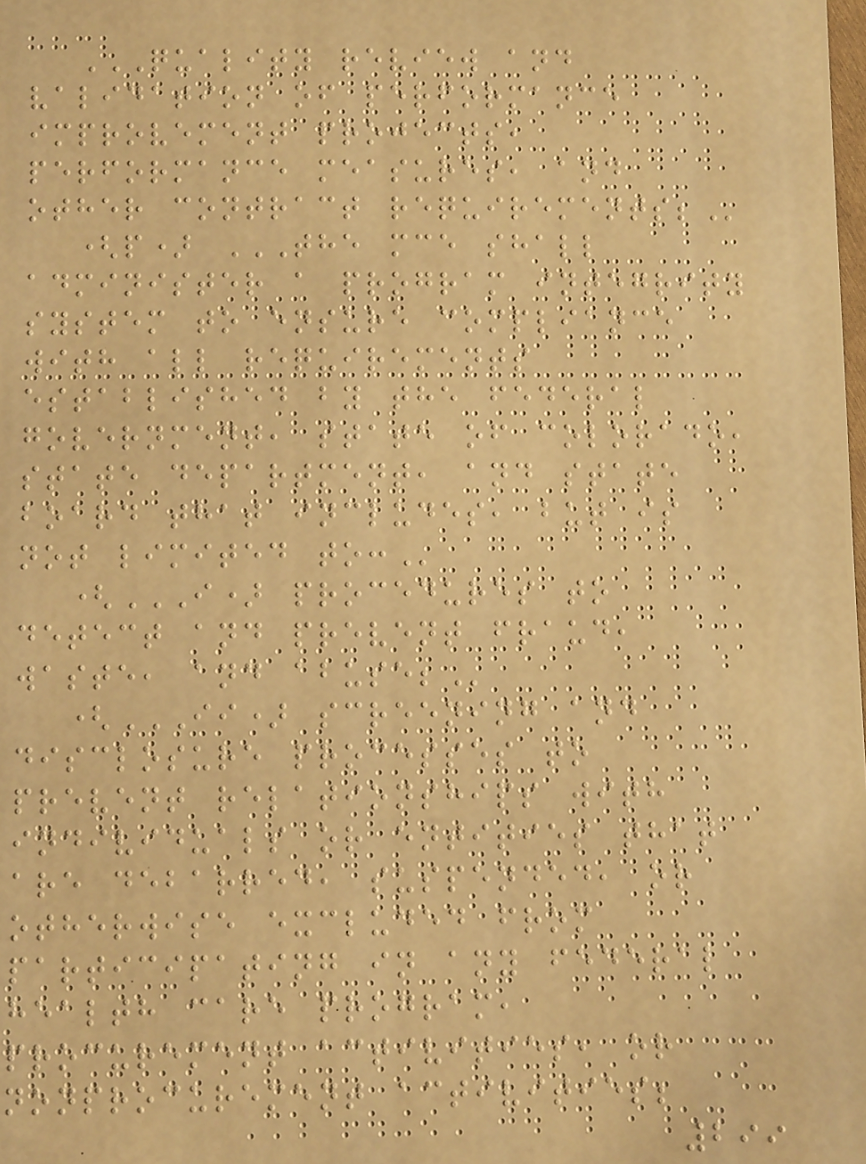QUALITY REVIEW AND
VALIDATION OF PERFORMANCE
IMPROVEMENT PROJECTS,
PERFORMANCE MEASURES, AND
OTHER CONTRACT REQUIREMENTS;
(p) THE MCE SHALL
ADMINISTER A PROGRAM INTEGRITY
SYSTEM TO ENSURE COMPLIANCE
WITH ALL REQUIREMENTS
ESTABLISHED BY THE FEDERAL
GOVERNMENT, STATE OF COLORADO,
STATE DEPARTMENT, AND STATE
BOARD THAT INCLUDES, BUT IS
NOT LIMITED TO:
(I) PROCEDURES TO
DETECT AND PREVENT FRAUD,
WASTE, AND ABUSE;
(II) SCREENING AND
DISCLOSURE PROCESSES TO
PREVENT RELATIONSHIPS WITH
INDIVIDUALS OR ENTITIES THAT
ARE DEBARRED, SUSPENDED, OR
OTHERWISE EXCLUDED FROM
PARTICIPATING IN ANY FEDERAL
HEALTH CARE PROGRAM,
PROCUREMENT ACTIVITIES, OR
NONPROCUREMENT ACTIVITIES;
299
